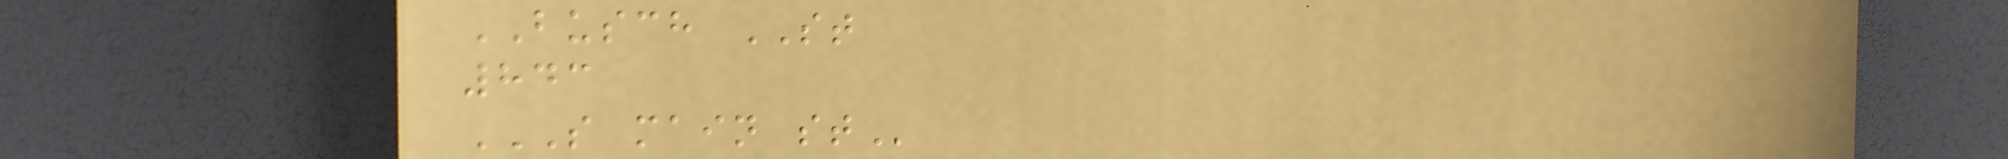BUSCH ST
843
S MAIN ST
